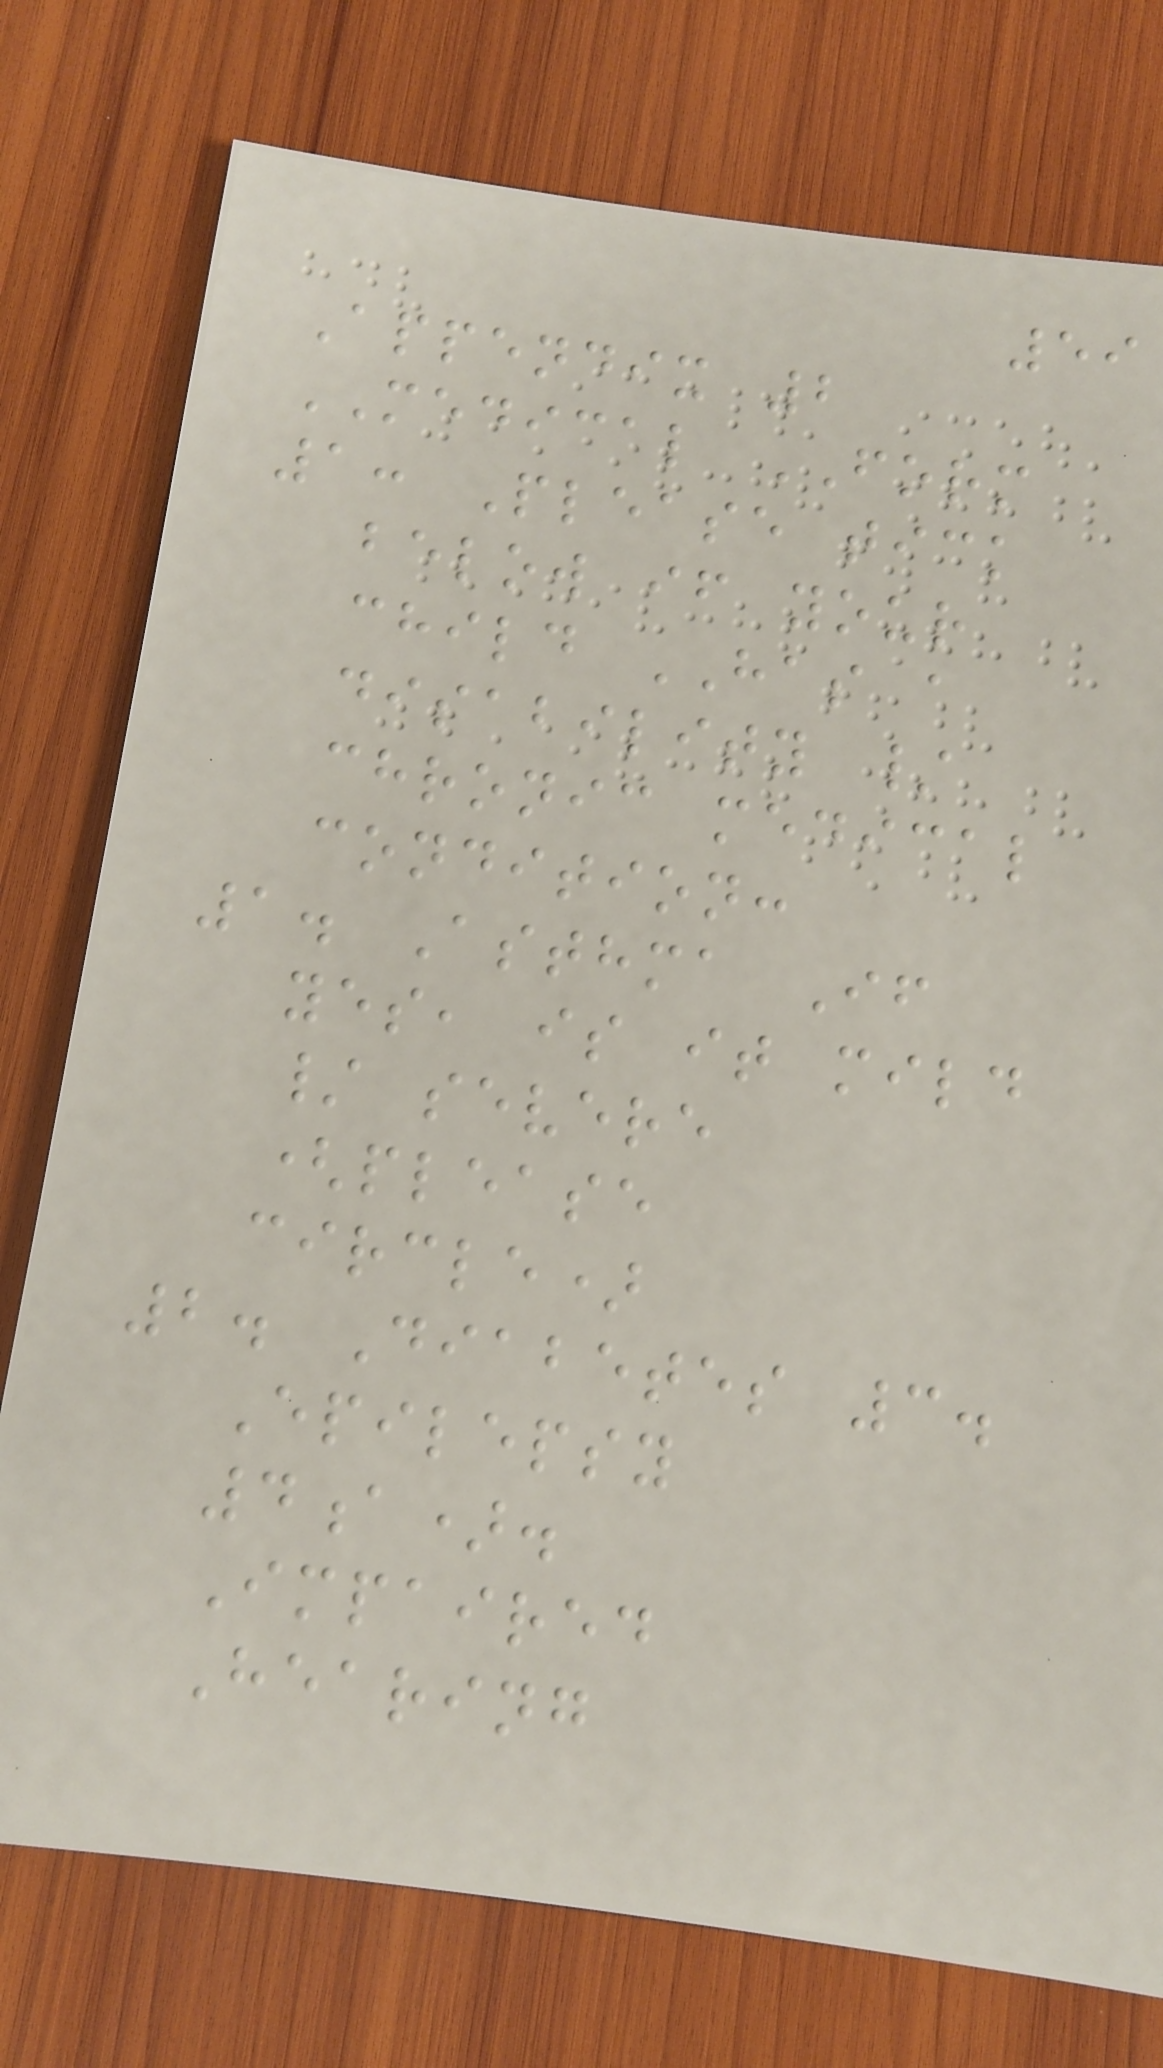59
Appendix 2
MEDICAL FORM
1: Please tick
below if your
child HAS a
disability /
chronic medical
condition:
1. Asthma If
yes, is it mild
/ severe
(please
circle)
2. Diabetes 3.
Epilepsy
4a).
Impaired
Hearing
